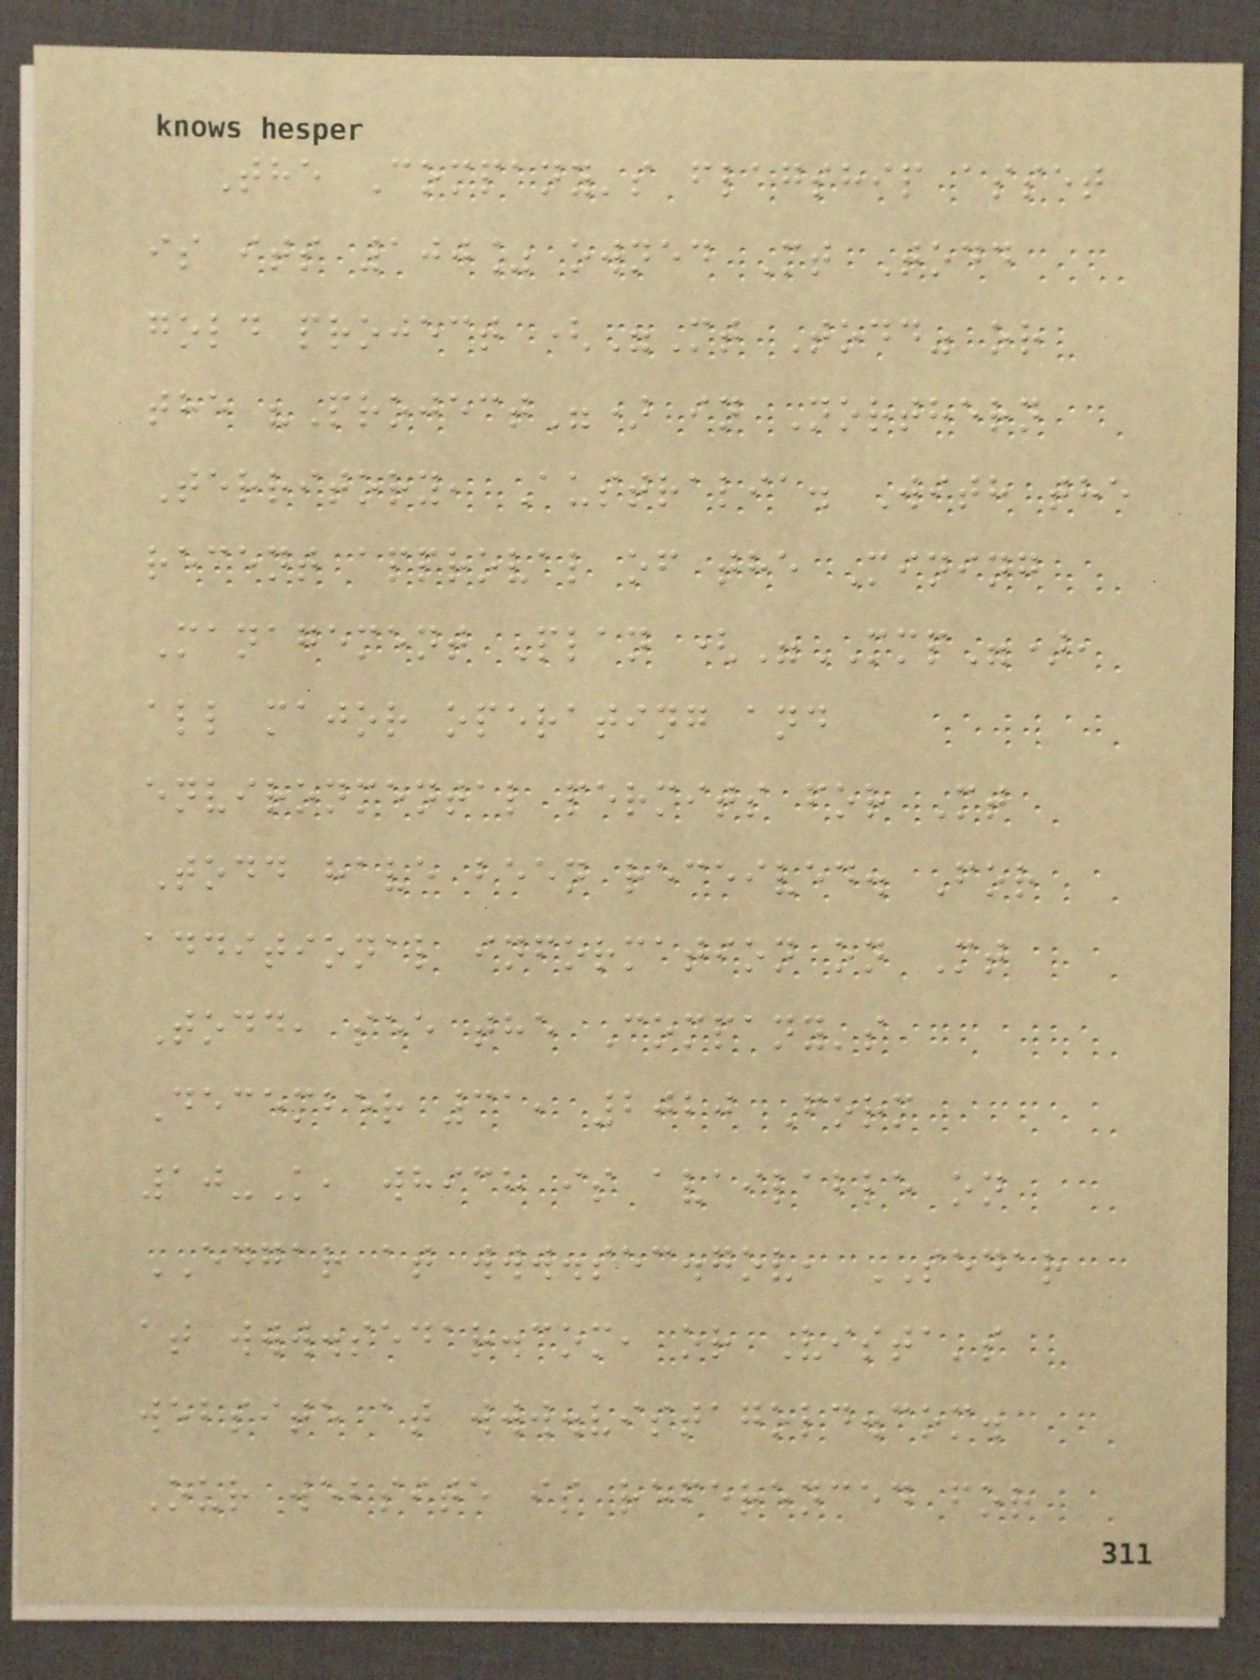The Company's flagship asset
is its 100% owned Mt Todd
gold project ("Mt Todd" or
the "Project") in Northern
Territory, Australia. With the
recent approval of the Mining
Management Plan ("MMP"),
all major operating and
environmental permits for Mt
Todd have been received. For
additional information on Mt
Todd, see the Company's
December 31, 2020 Form
10-K, which is available on
EDGAR at www.sec.gov, SEDAR
at www.sedar.com, or Vista's
website at www.vistagold.com.
Our website is referenced for
